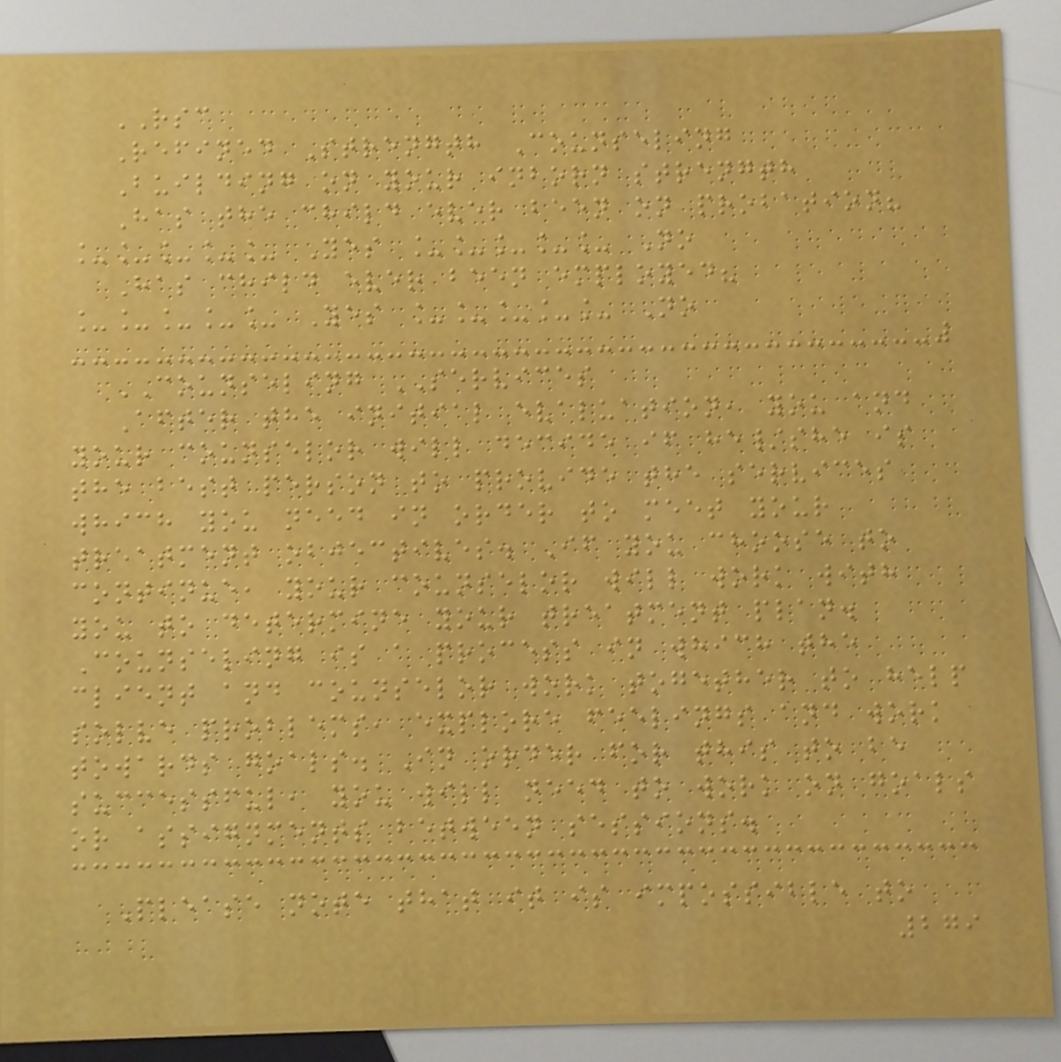RSC
Refined Strength Counseling
Building on your inborn strength
Has the child ever been on probation?
_____ Yes _____ No
Has child ever been employed?
_____ Yes _____ No
COUNSELING SERVICES
After the initial evaluation, you and
your counselor will decide if he/she is
the best person to provide the services
which you need in order to meet your
treatment objectives. If you choose to
continue, your counselor will work with
you to determine your treatment plan.
Counseling is a process in which the
client and counselor work together to help
solve problems, explore feelings and work
towards goals. In order for this to be
successful, you will need to work on goals
or assignments between sessions.
Please note that it is impossible to
279
